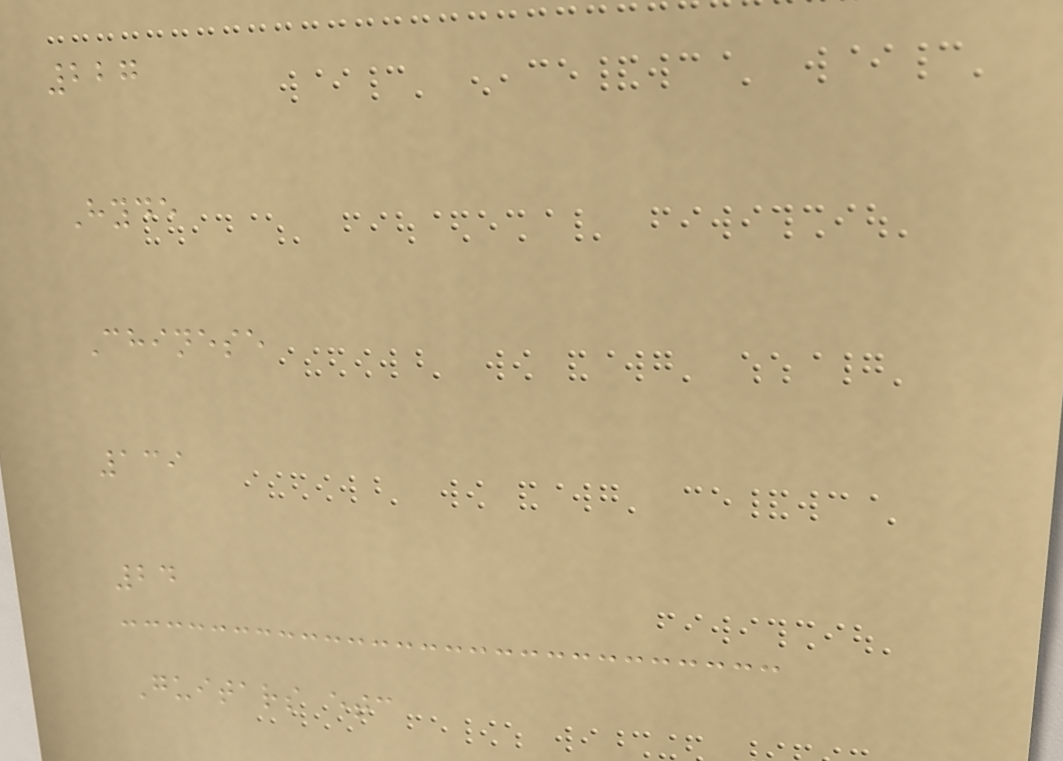227
Hyde
Chinese
139
24
Guitars etc
